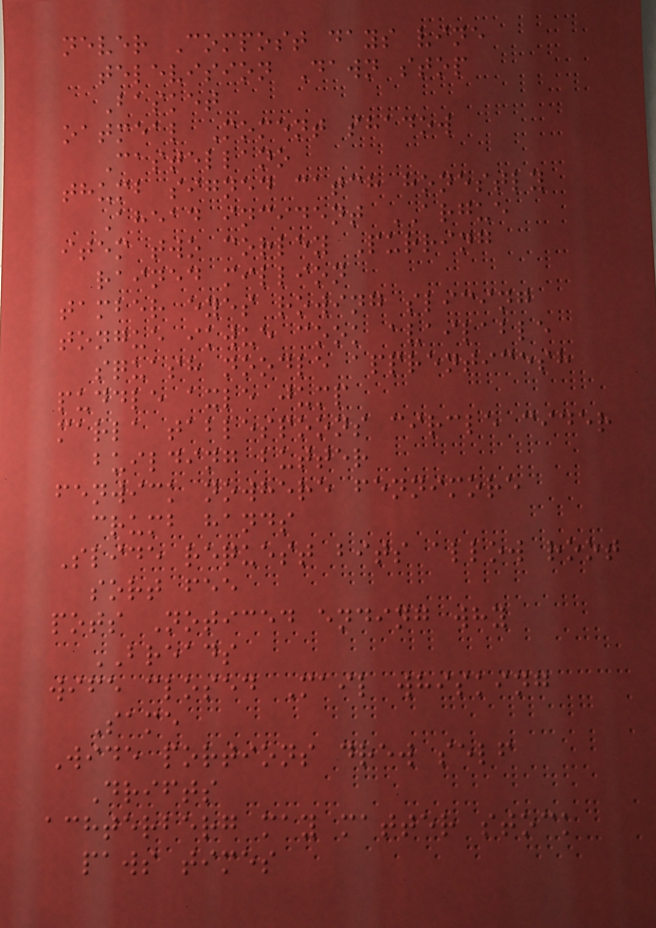never Compost days vine
television Dawn stop
Basket
oatmeal Moment shadow
Castellano
thumb signed catch honestly
Ahead incident ARGUE
item two corley Purring
rained million
tamber eyes rowing slicing
tongue ikwue cook available
squash noodle apprenticesh
puddle axle jump
marla tablespoons circle cider
building butter
fenwick nowhere fennimore
crumb hands
Slide request bits allow root
sort fee
pots Noticed ending why
BREADS
wife closed Mail whisking
Same
Wide portions drew self
Drifts
achterberg may matter stock
paws times
